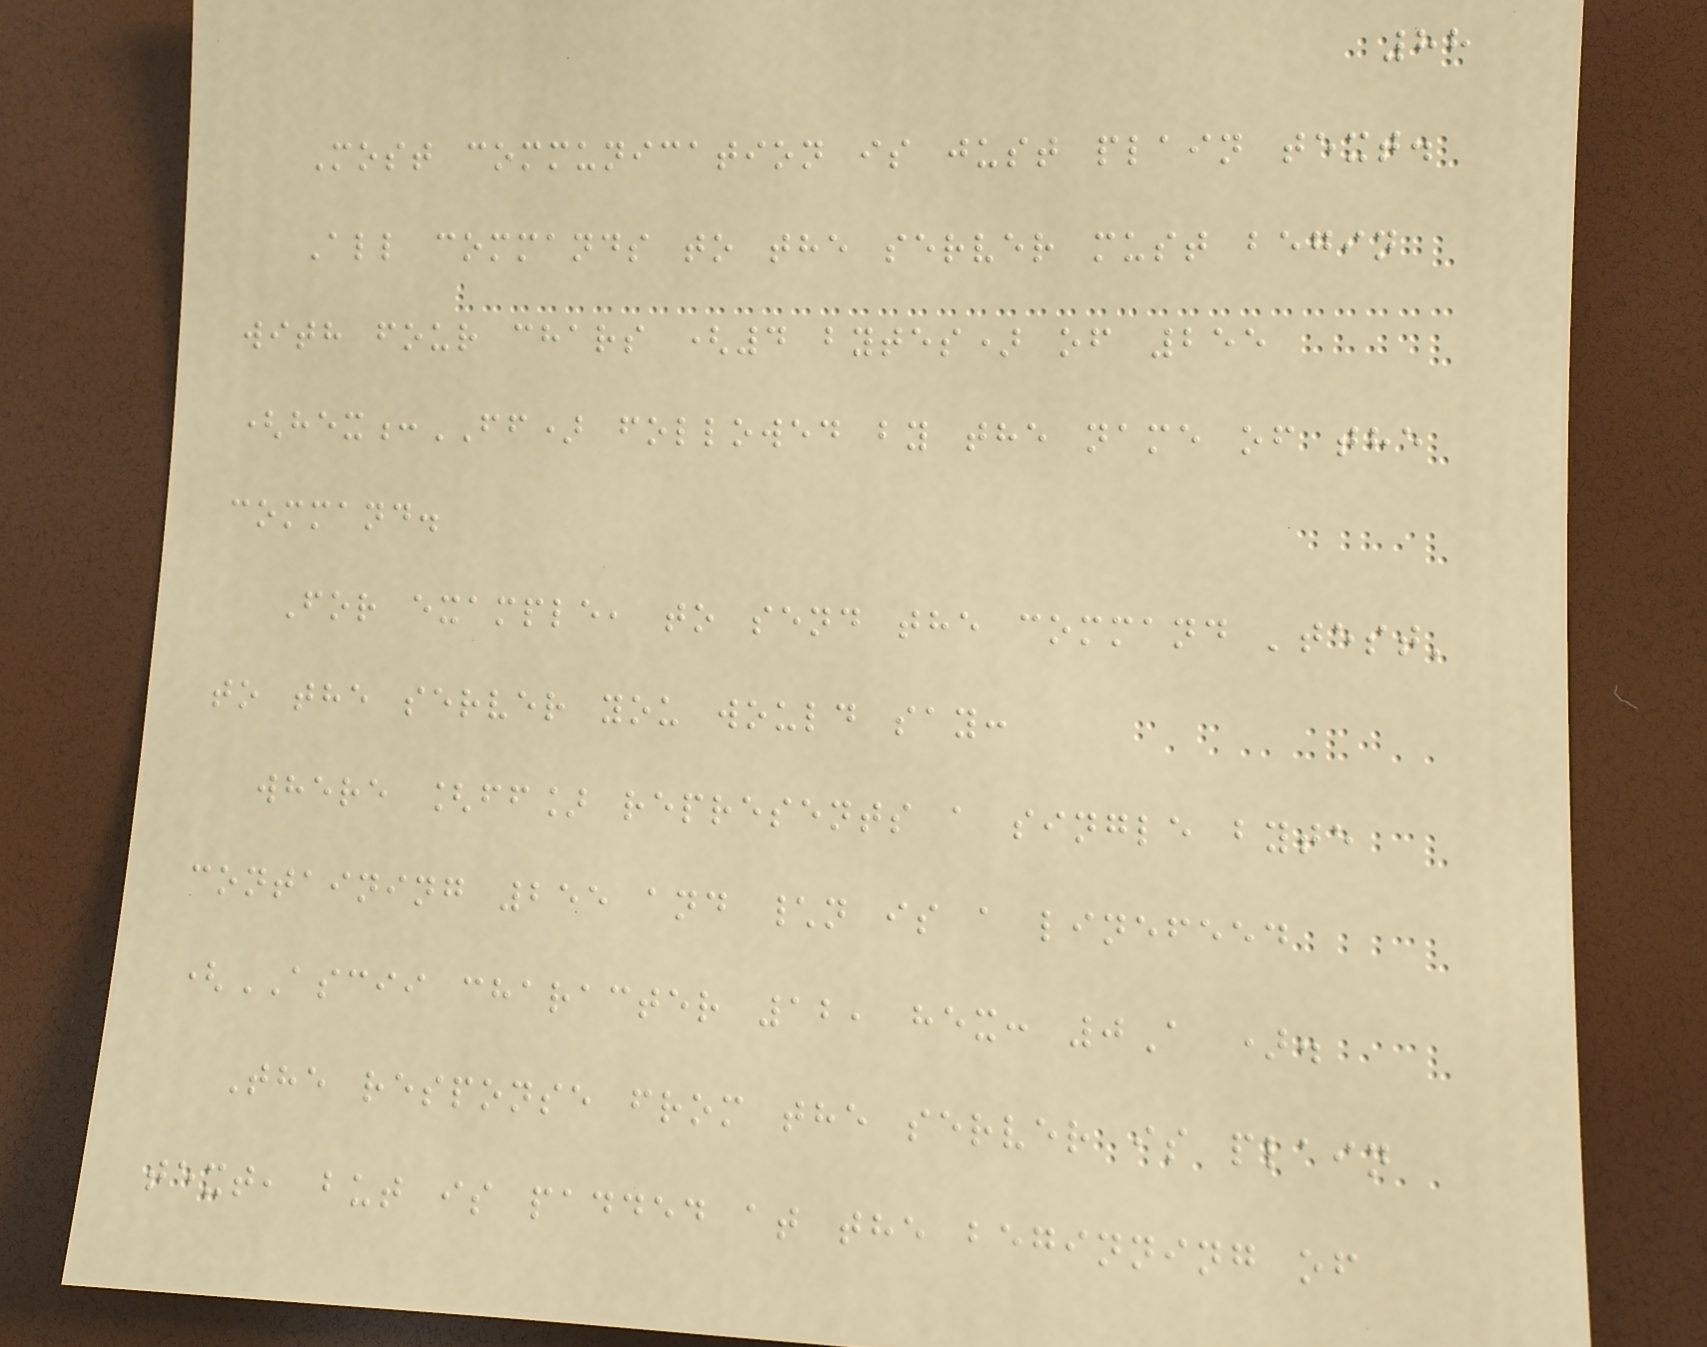88
Most communication is just plain text.
All commands to the server must begin
with four chars (4 bytes) of 255
(hex:FF) followed by the name of the
command.
For example, to send the command 'test'
to the server you would say:
where [ff] represents a single byte
containing 255 and \n is a linefeed
(ASCII character 12, hex: 0A ).
The response from the server is plain
text, but is padded at the beginning of
